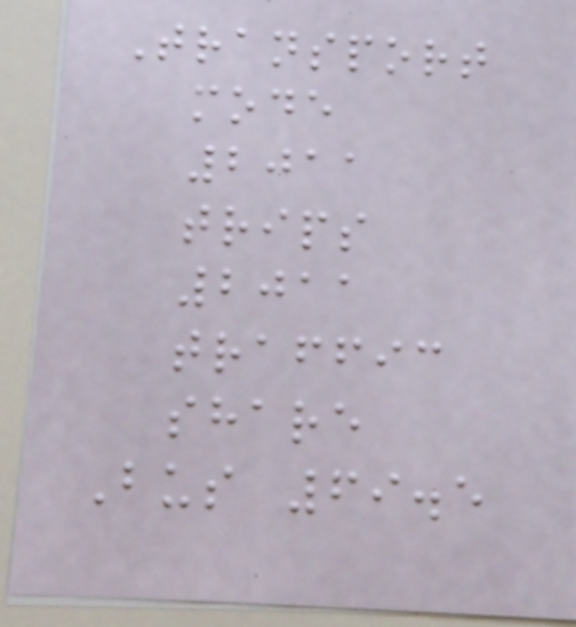Transport
mode
2011
trips
2011
traffic
share
Bus 69.5
